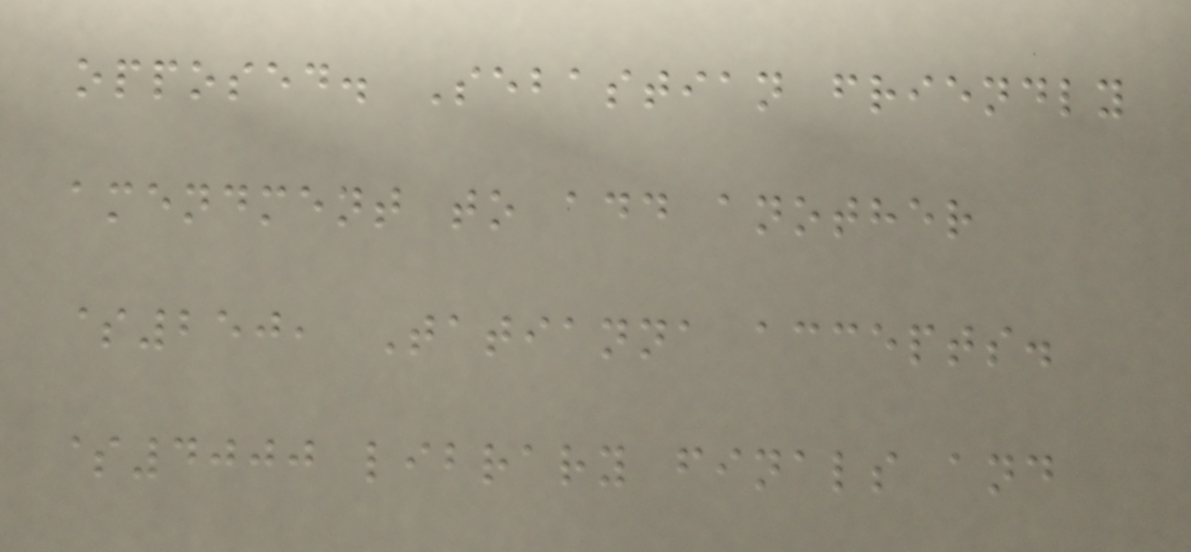opposed. Sebastian friendly
amendment to add another
$250, Tatianna accepts.
$4000 library finals and
